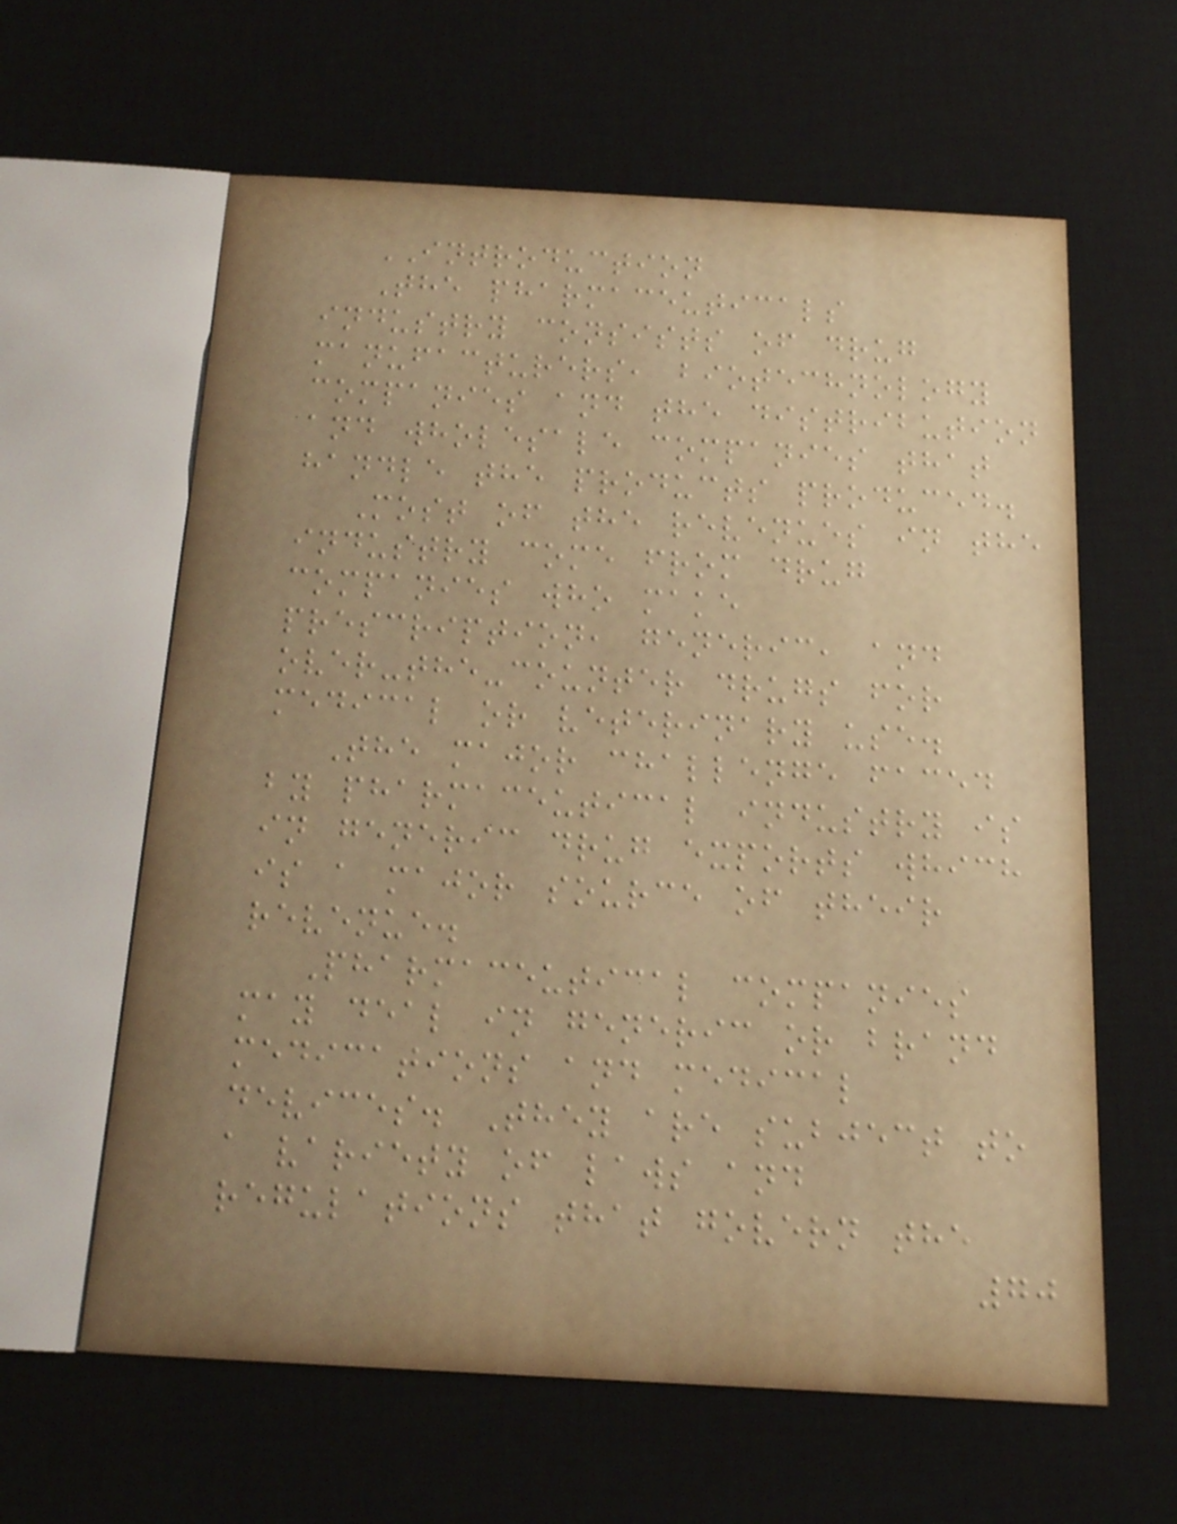INTRODUCTION
The pharmaceuticals
industry consists of drug
manufacturers, biotechnology
companies and the distribution
and wholesale companies that
handle the products produced.
Most of the revenues in the
industry come from drug
companies who make
prescription, generic, and
over-the-counter drugs for
medical or veterinary use.
The major challenge faced
by pharmaceutical industry is
in generic drug exports which
is a major source of their
revenue.
Pharmaceutical companies
may deal in generic or brand
medications and medical
devices. They are subject to
a variety of laws and
regulations that govern the
70
